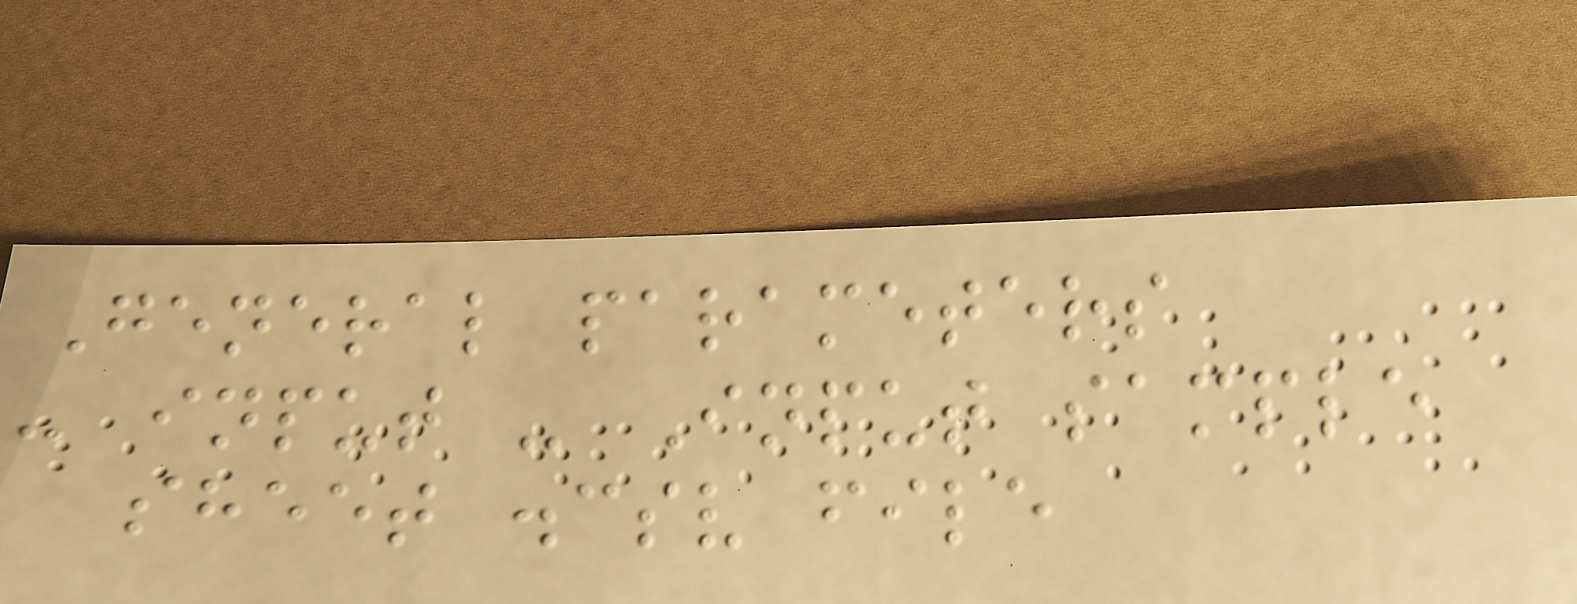General parameters
- input - Input sample
sheet .csv file
